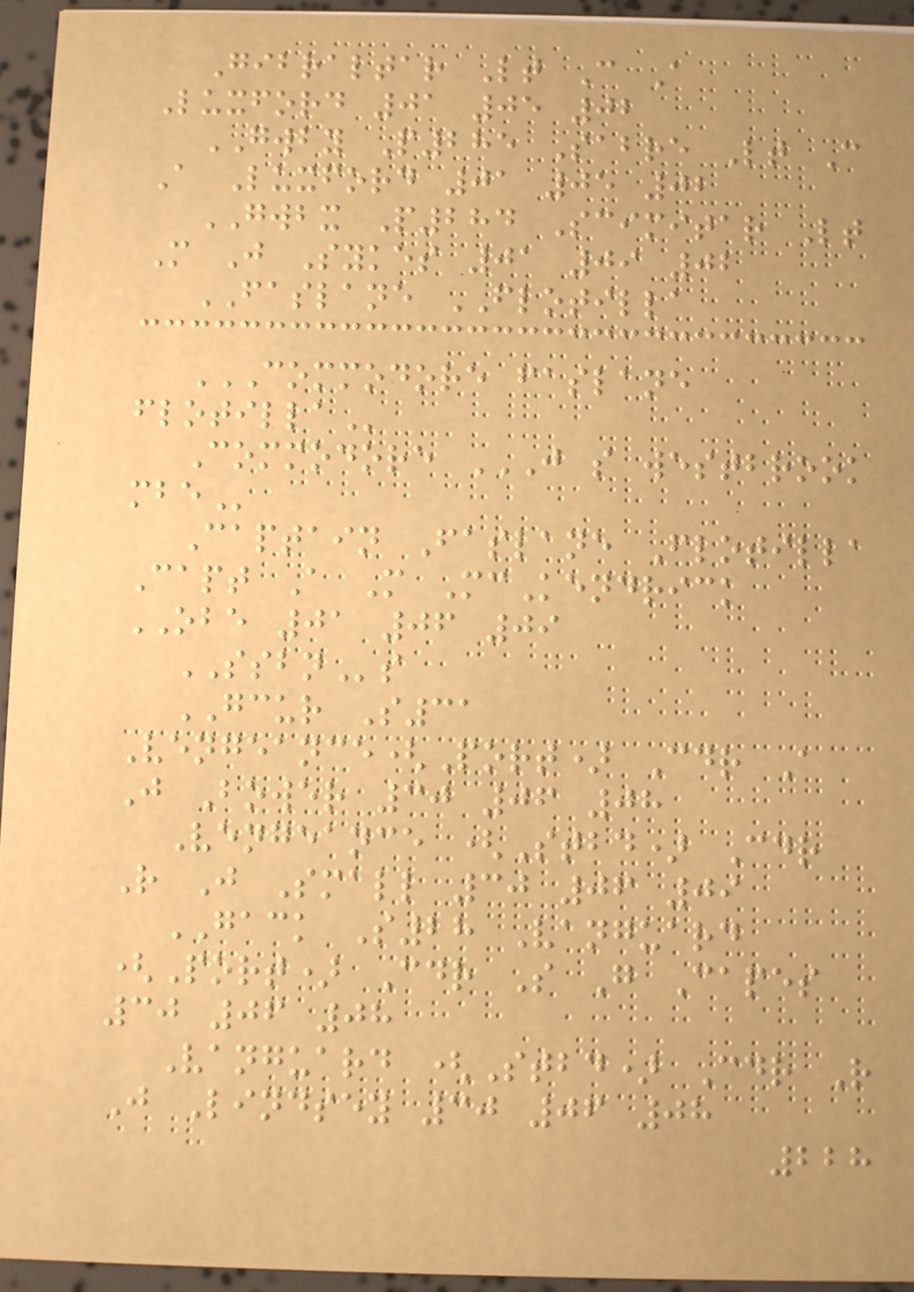Gibraltar Lt C A
Luxford 01 05 02
GWBY P285 Sabre Lt C
A Luxford 01 05 02
GWBX P284 Scimitar Lt
M J Sykes 01 09 02
FASLANE FLOTILLA
COMMODORE FASLANE
FLOTILLA
Commodore J S WESTBROOK
MBE
Captain Faslane Flotilla
Capt A M McKendrick
OBE 01 06 09
SSBNs
GCUR S31
Vengeance(Port) Cdr A
J Bower 30 06 08
Vengeance (Stbd) Cdr
R J Small 30 06 09
GACK S28 Vanguard
(Port) Cdr S G Capes
30 06 08
Vanguard (Stbd) Cdr R
J Lindsey 30 06 08
228
